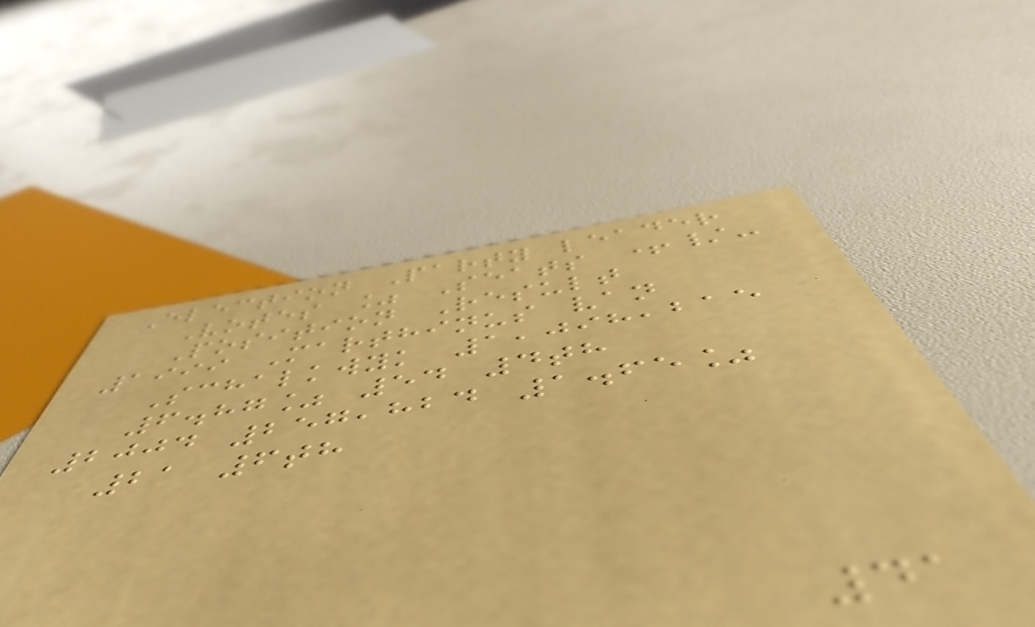Election Party leader
Votes % Seats +/-
Position Result
1999 Marthinus van
Schalkwyk 1,098,215
6.87% 54 4th
2004 257,824 1.65%
21 6th
41
